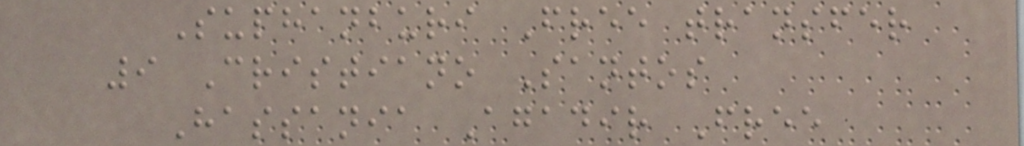Suphanburi Free transfer
9 Cristiano Santos
Hassania Agadir Free
